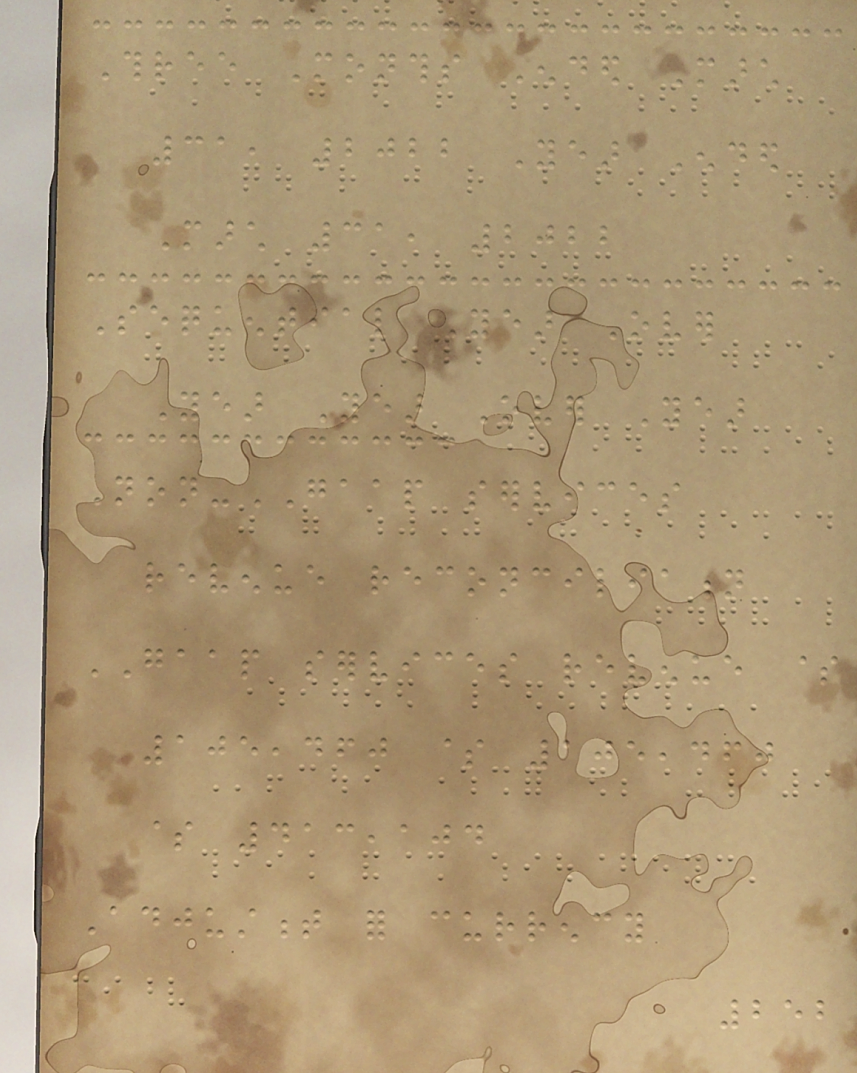Three Months Ended March
31, 2022 Year Ended
March 31, 2022
Sequential Year Over
Year Year Over Year
Non-GAAP services
revenue reconciliation
GAAP services revenue $
105,460 $ 105,460
$ 413,104
Adjustment for currency
252
